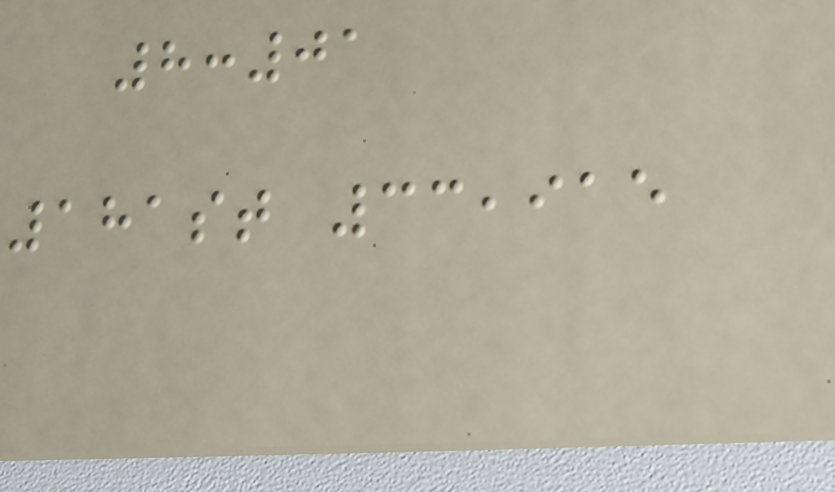8:01
181st 33,915
